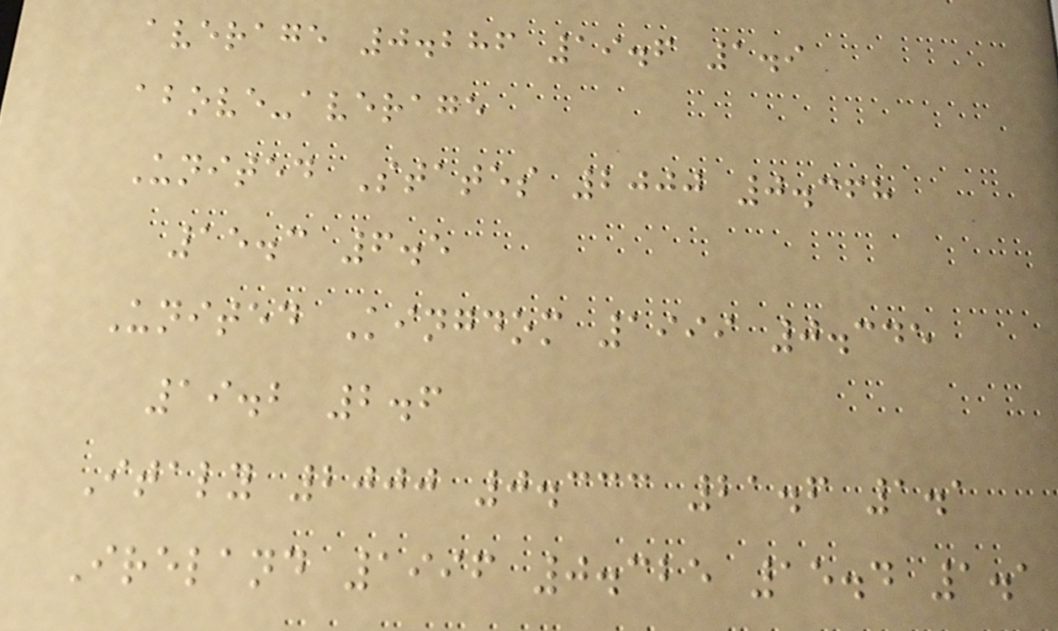average 0.286 19.6 1.9
above-average
United States 2000 0.368
15.3 6.5
United Kingdom 1999 0.345
19.2 2.6
Italy 2000 0.333 21.6 1.1
Ireland 1996 0.325 15.4 1.1
